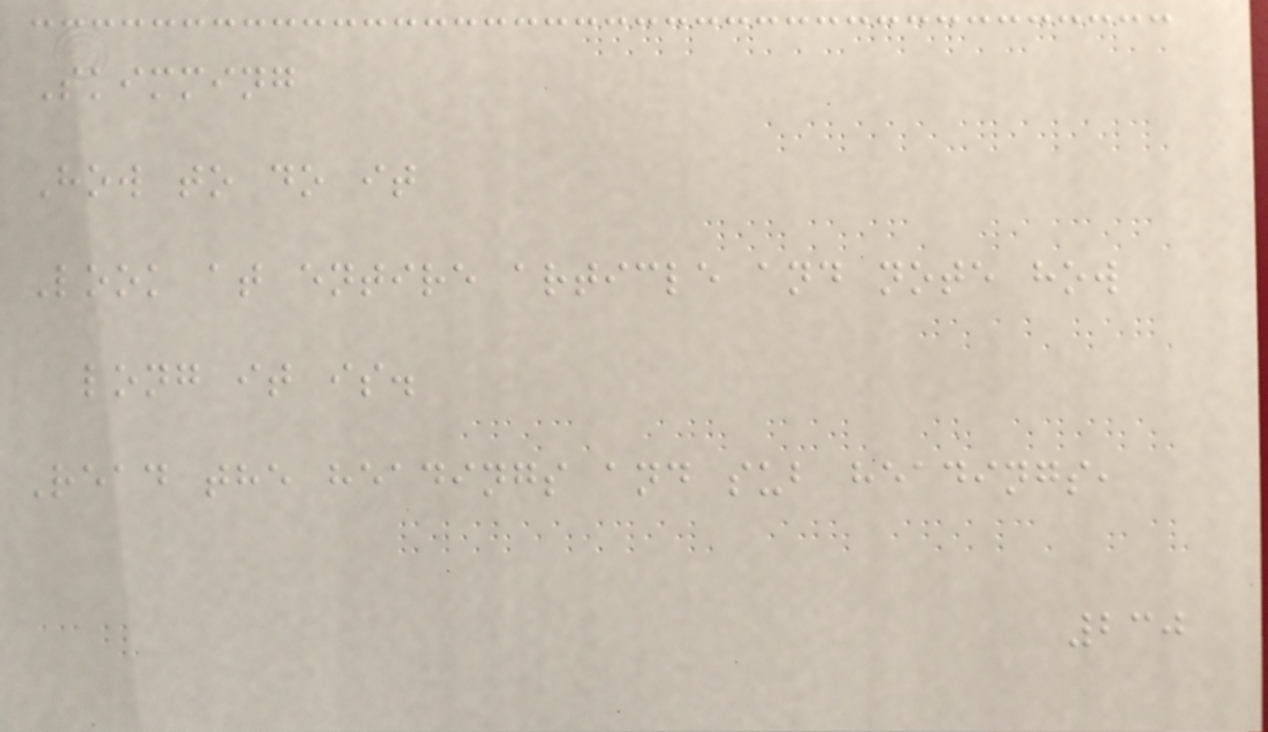Skimming
How to do it
Look at entire article and note how
long it is.
Read the headings and sub headings,
230
